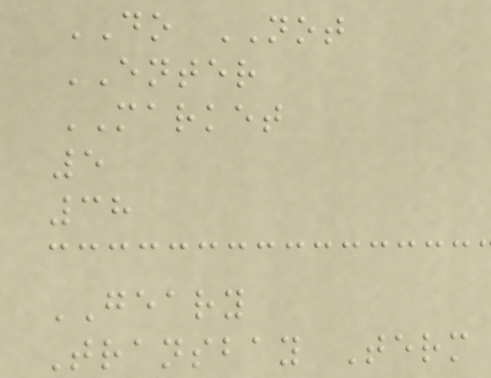DO NOT
ENTER
MARKET
5
38
GEARY
Transbay Term
